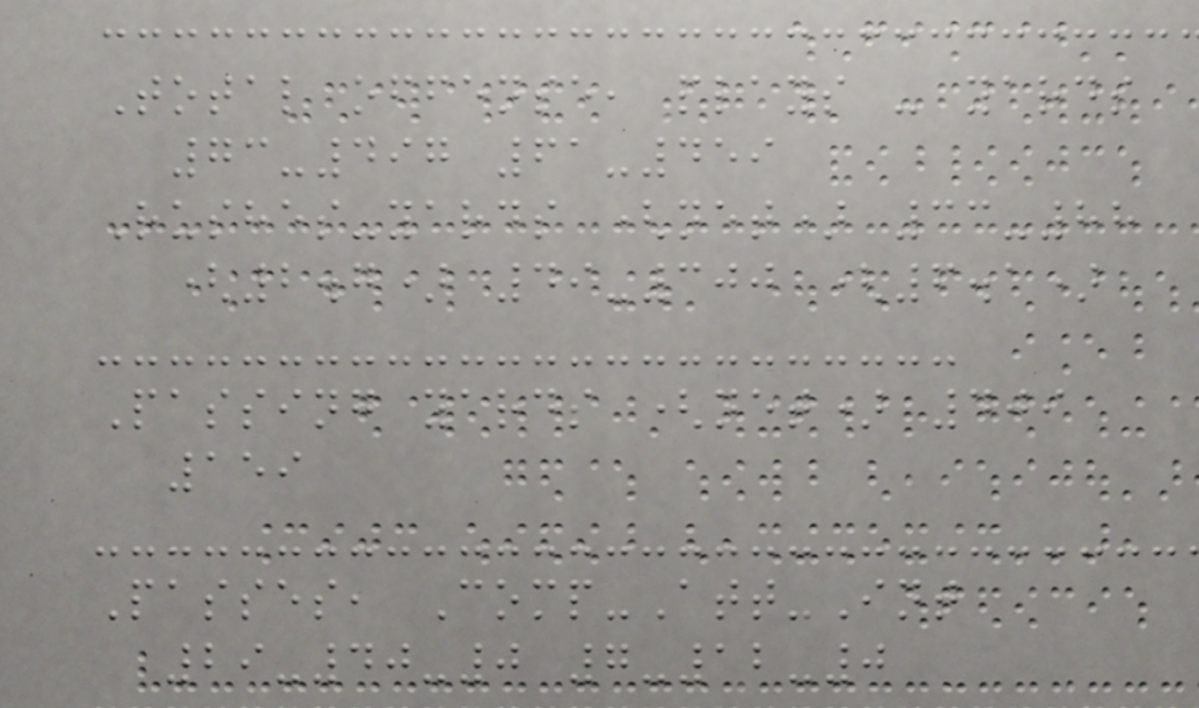Total offense, plays - yards
73-497 61-459
Rushes-yards (net) 33-88
(2.7) 49-300 (6.1)
Passing yards (net) 409
159
Passes, Comp-Att-Int
29-40-0 7-12-0
